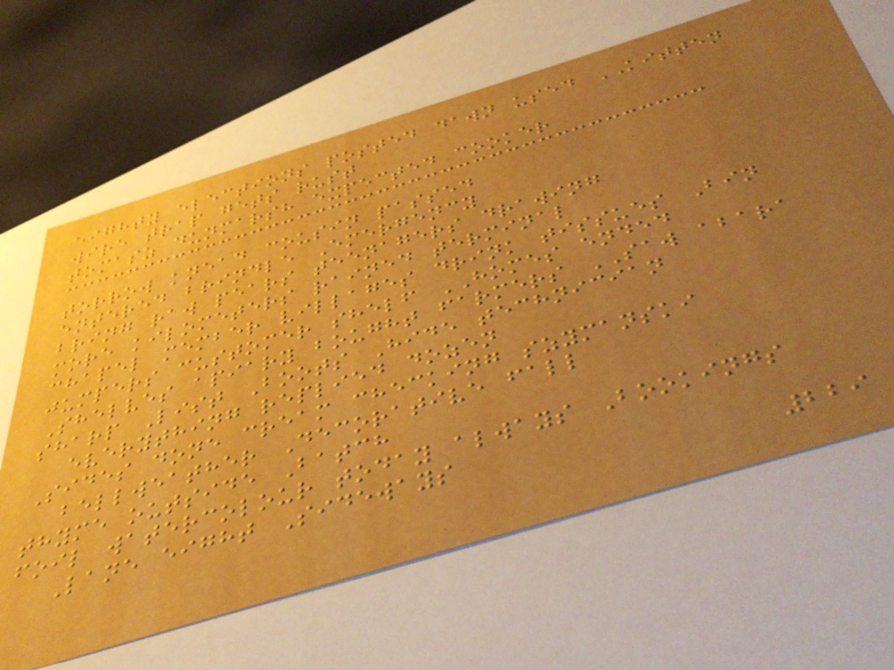eighty elections posted dawn used KITTEN
wire trap gets rust
tomasz dunmarsh expected cooker
torrow knead cousin passed
entered brindle Emergency
bring raw pears teenagers drawing
more kilometers rained terminal
chapel member villages drink tissues Bin
jumpers customer shelf HOMES ended
Shelves apiary bought farmers SAW abara
sharp List Boots Hide technician
everything replied dozen
Sides done cream checking szymanski
bellweather Decorative fall
thyme outside Batch
foil watercolour today always Bookings
Lane eight Sideways
229
